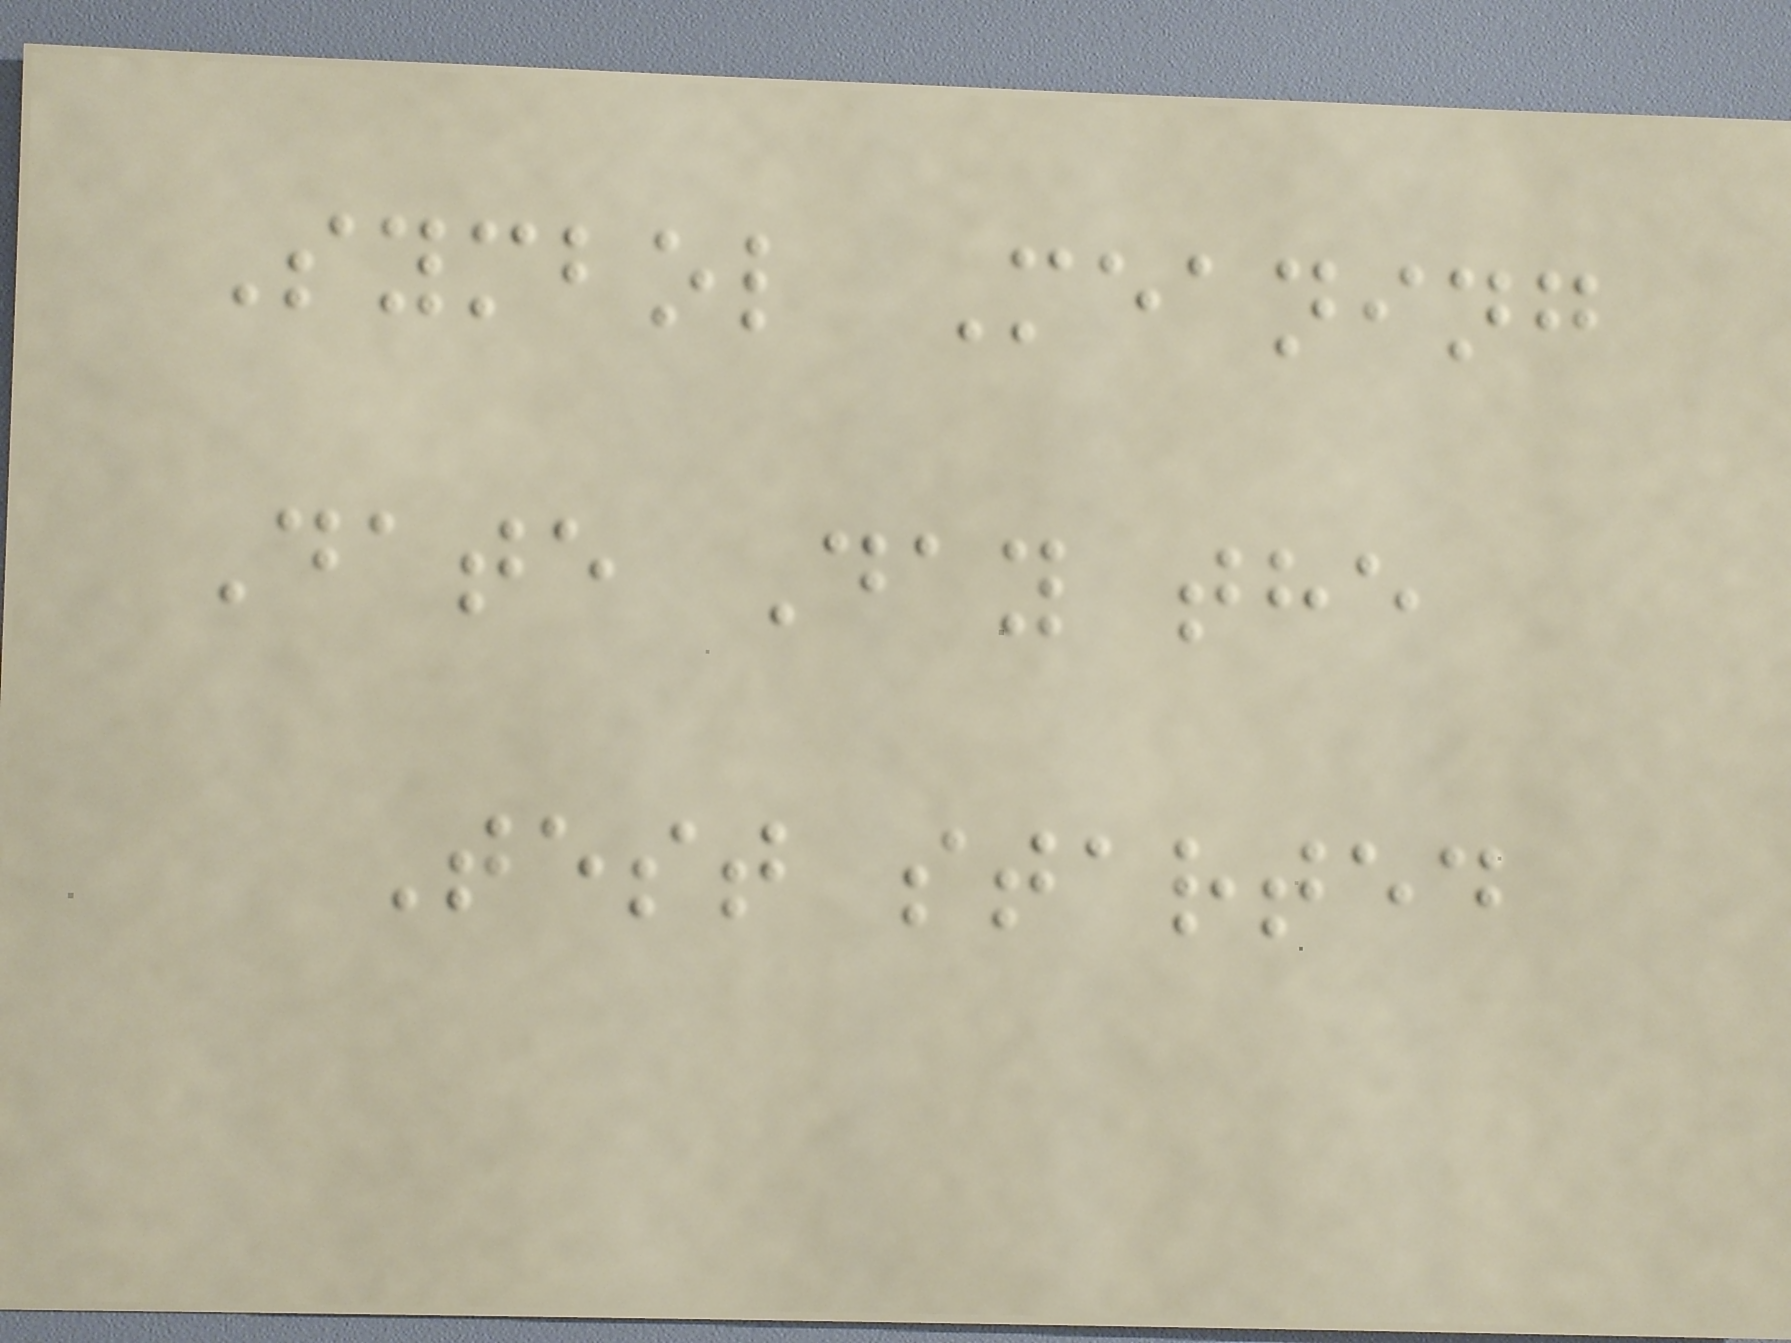Symbol Meaning
Date Day the
Test started
